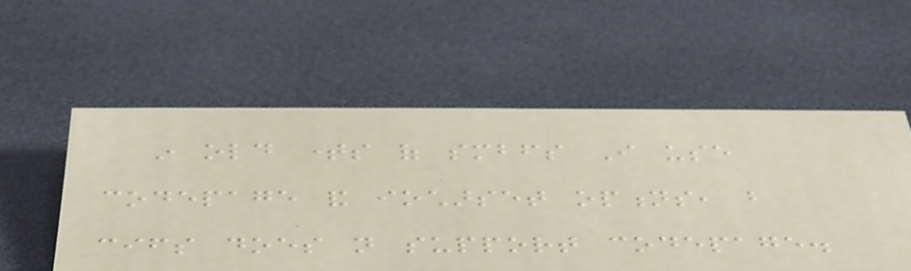in old times of smbfs I use
codepage and iocharset options, but
cifs does not support codepage.
